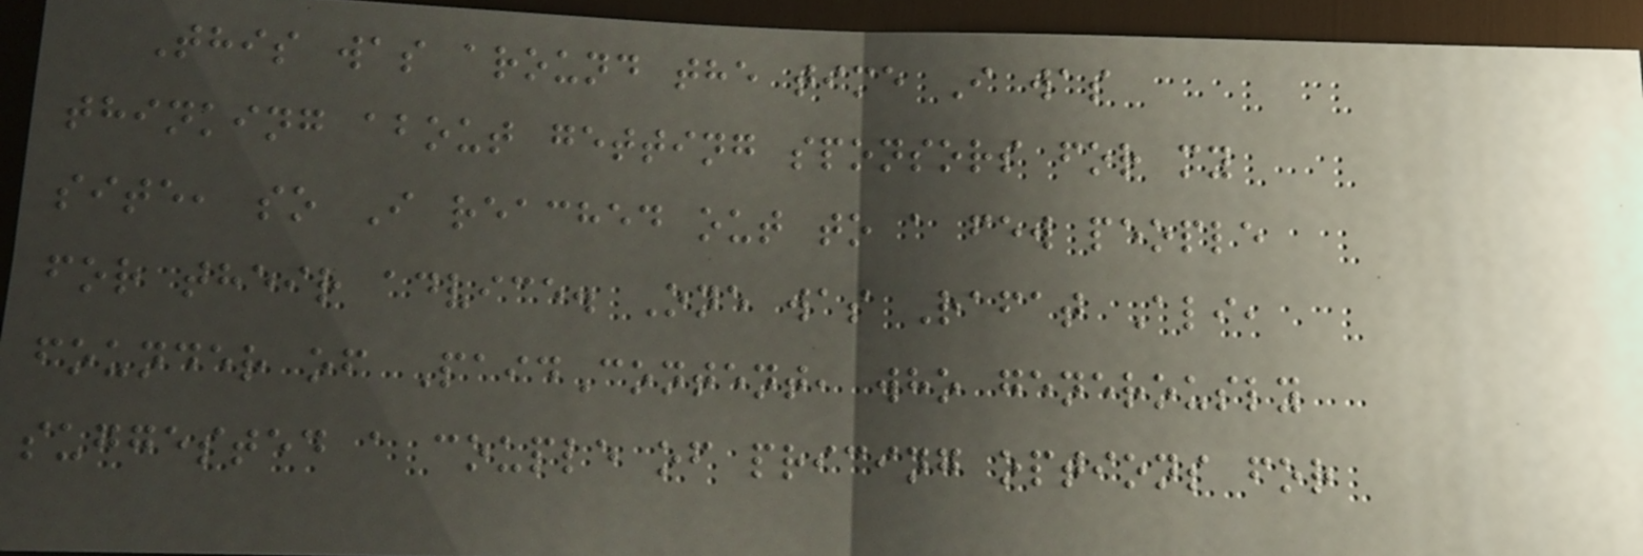This was around the time I was
thinking about getting sponsors for my
site, so I reached out to a few people
for their advice. One was Rafat Ali,
founder of PaidContent, who generously
suggested a couple of pricing options for
